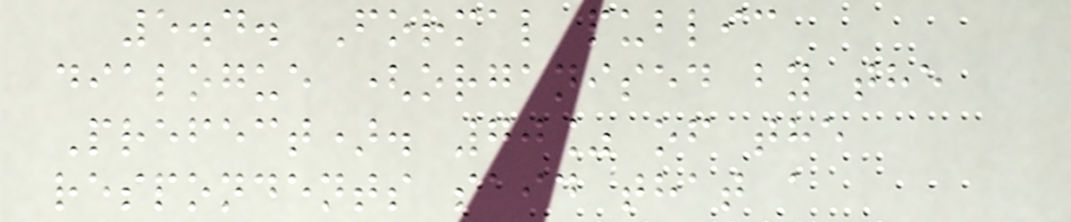5.4. Formal public
dialogue (organised by the
Prefect). 70% of the
respondents said that a
